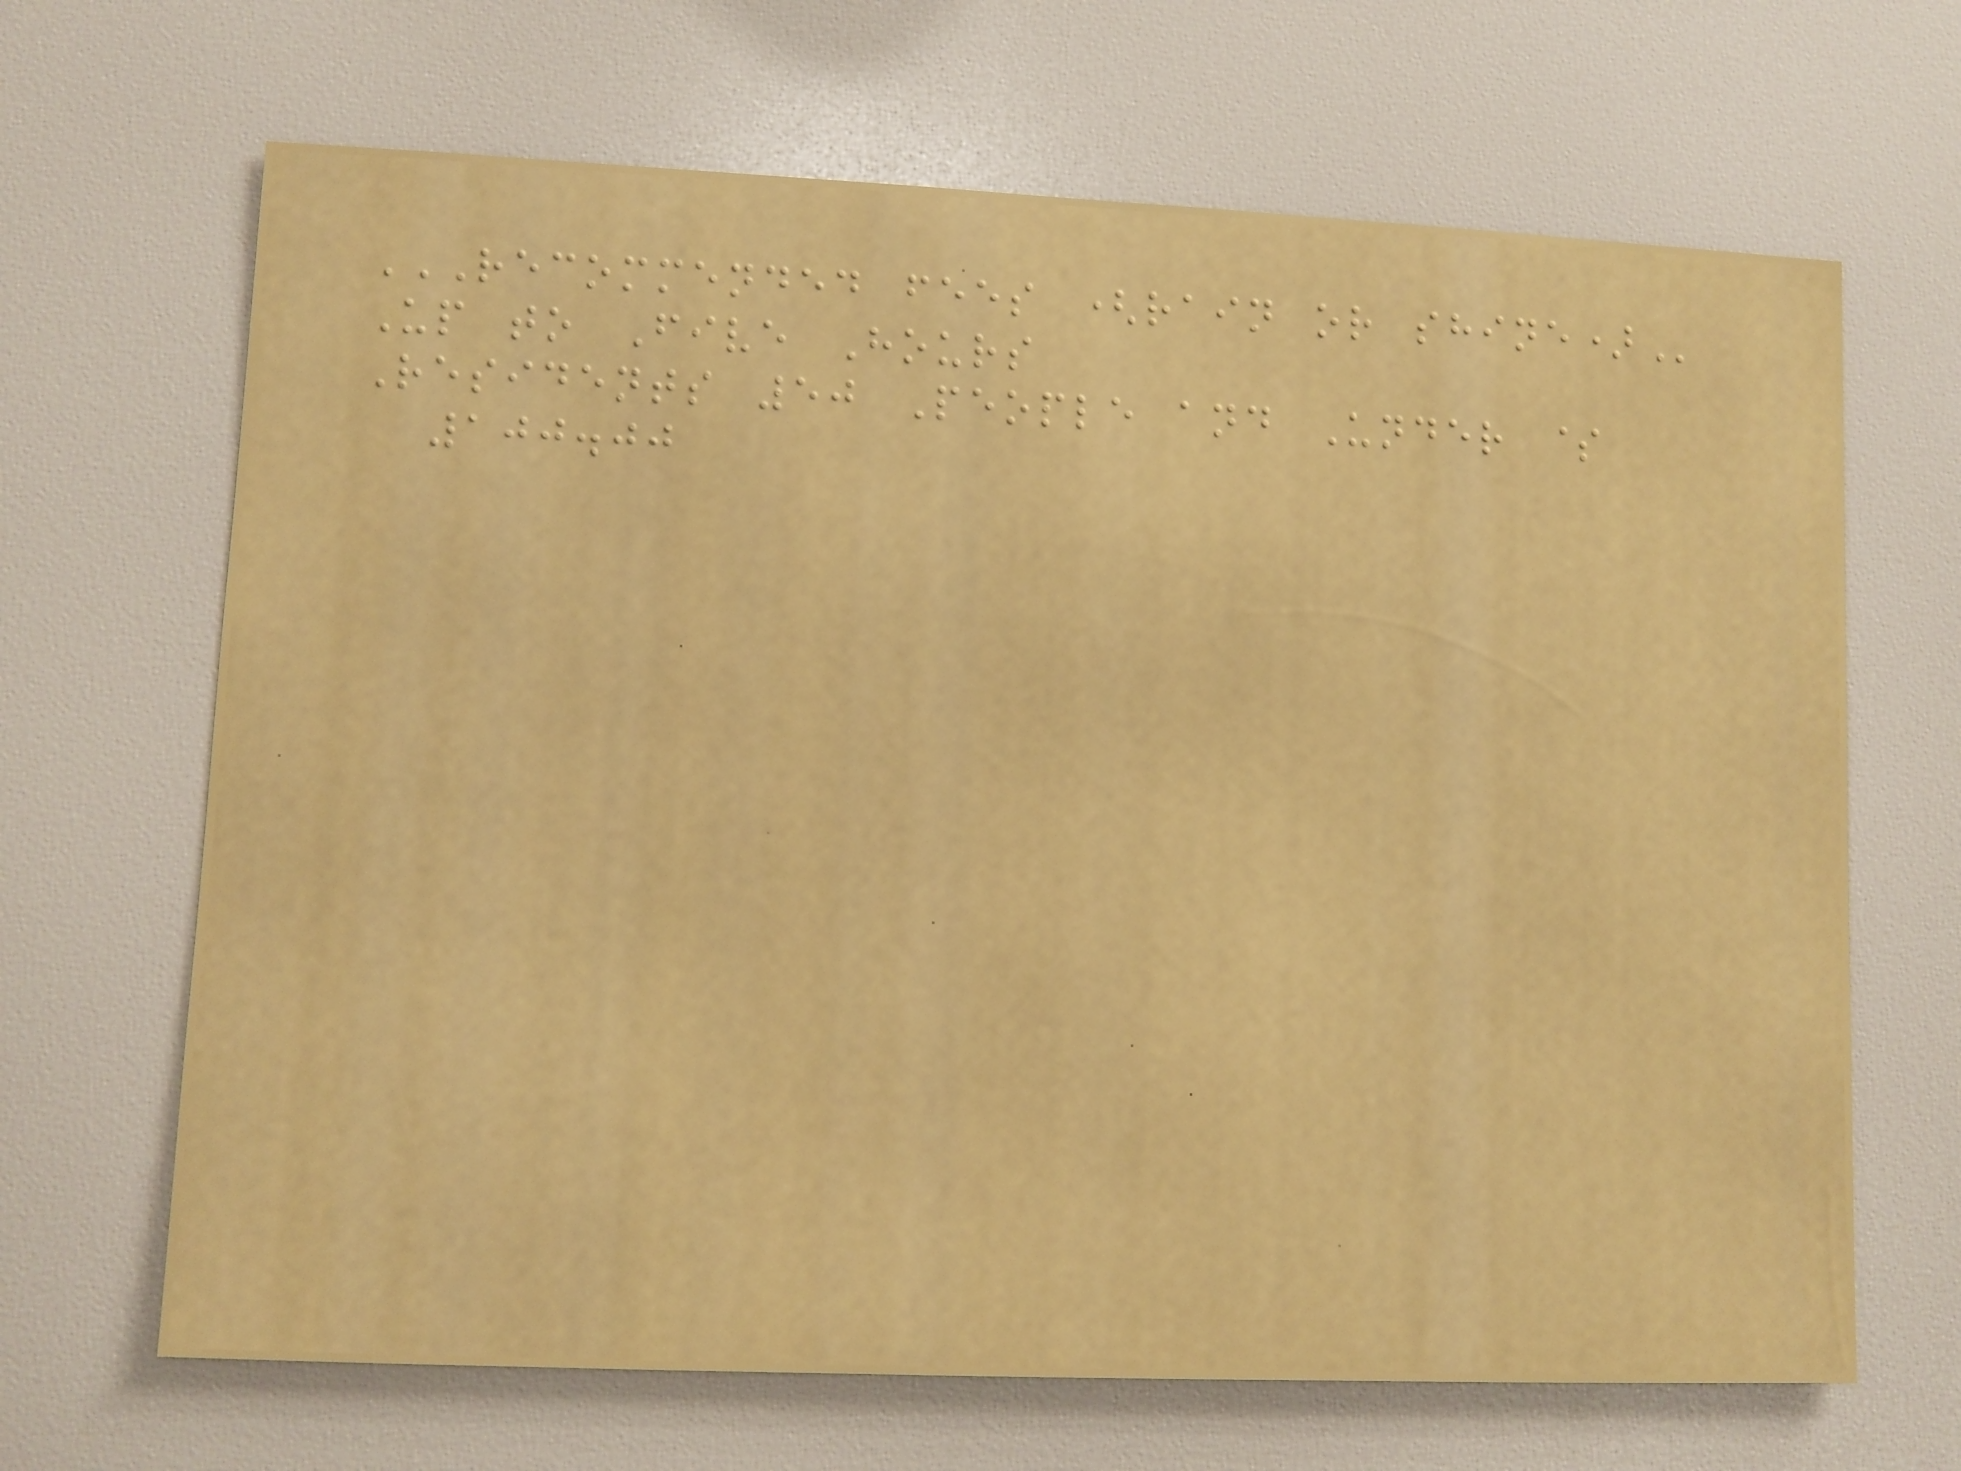RECOMMENDED FEES (RAIN OR SHINE)
Up to Five Hours
Residents 50 People and Under $
100.00
